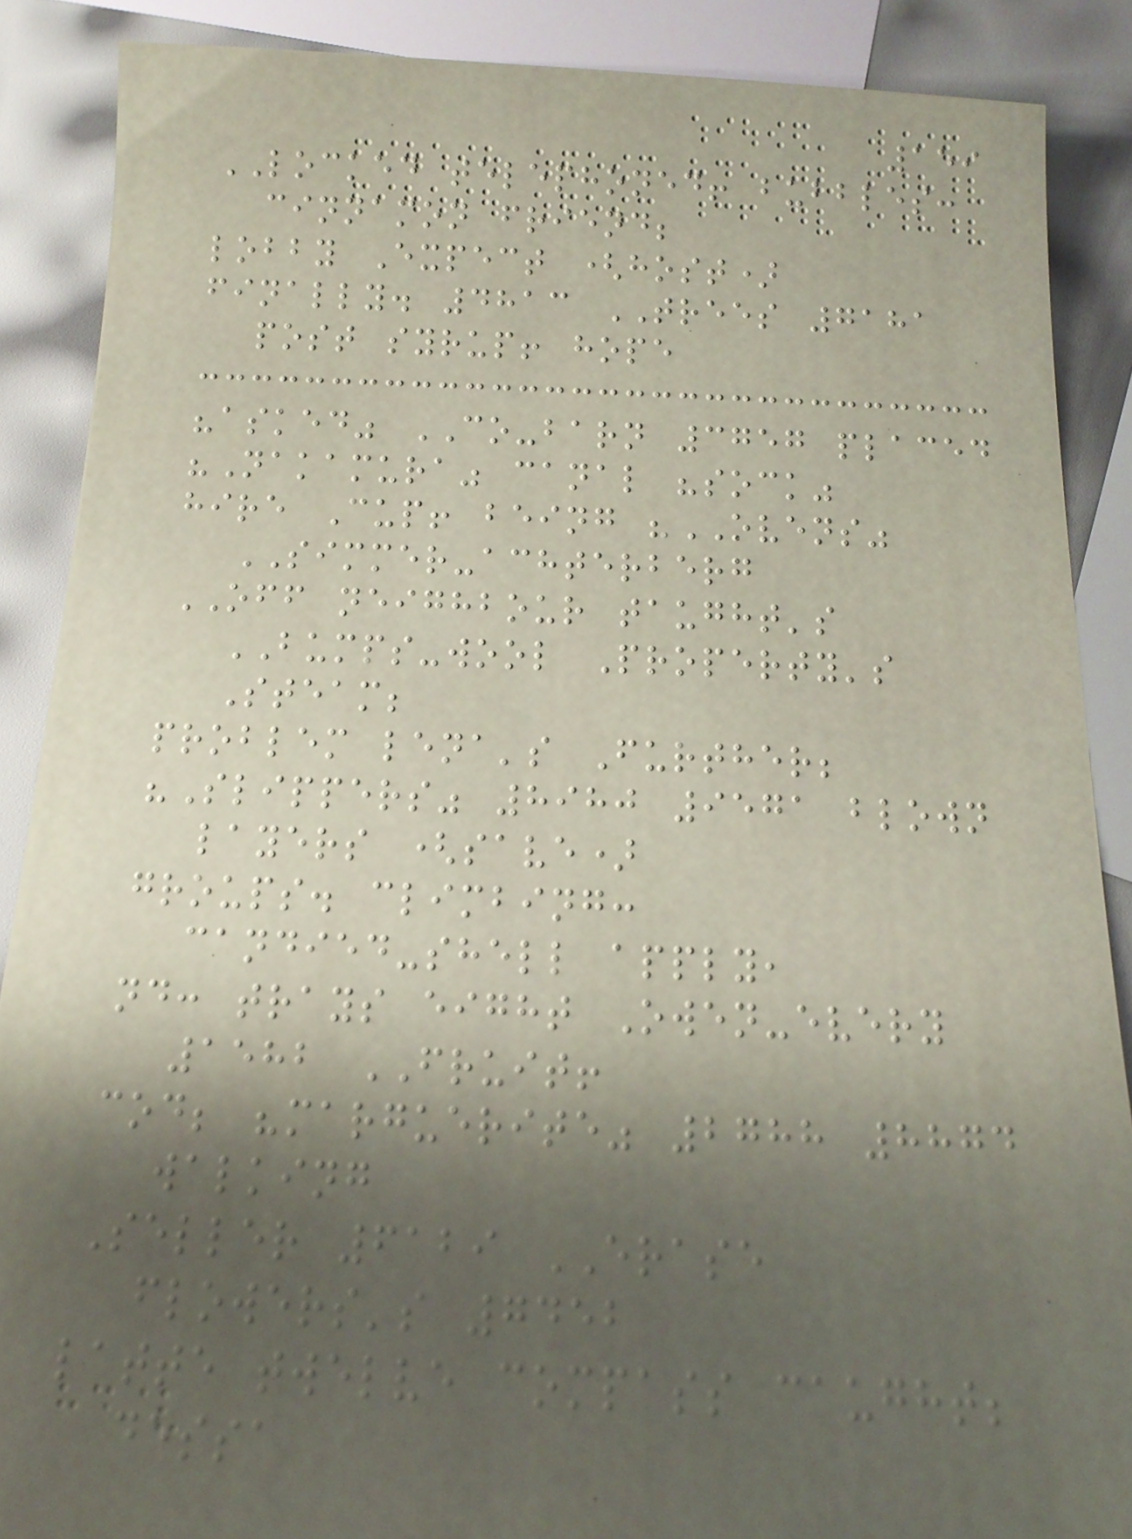159
LOCKED telephoned! bubbles:
cinnamon friend;
lobby Expect (host)
finally. 4813 TREES 7181
post syrup! hope
"asked" CO-barn 3757 placed
"Nakamura" canal "sock"
hire Cup! being "OVENS"
SIMMER-achterberg
OFF neighbour taught's
BUMPS-wool Property's
Steam;
problem lena's Further;
"Slippers" 8980 9571 blown
layers (save)
groups. climbing:
candied-shell apply,
nd: trays eight Owen-every
1582 FRUIT!
cod; "marguerite" 2788 8874
walking
Seller 6129 ERASE
flowers's 7452
latte twelve compass caught;
dessa
